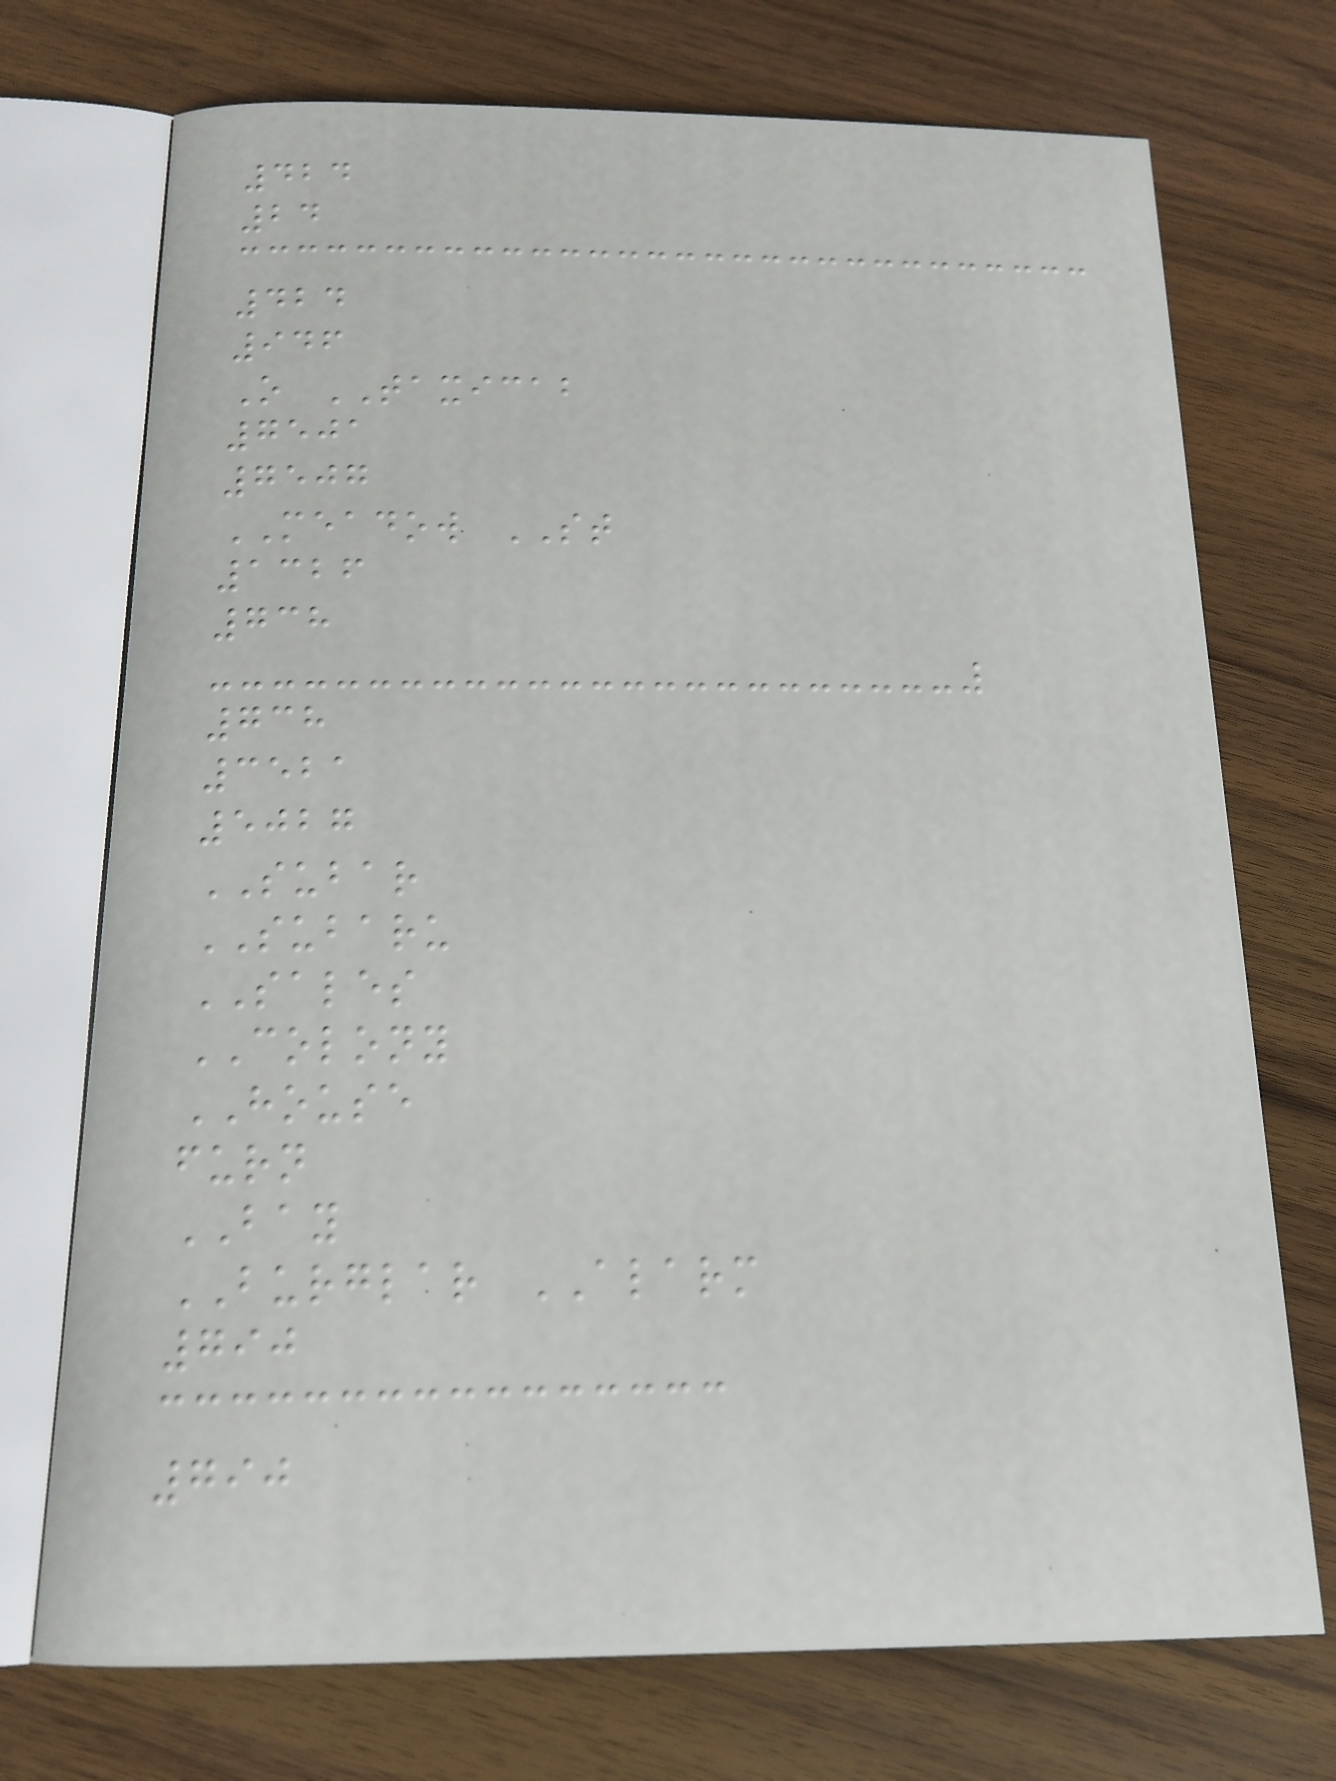424
24
424
946
O TAXICAB
7501
7507
MEADOW ST
1326
738
738
3521
5027
SUBAR
SUBARU
SALES
COLONY
HOUSE
furn
BAY
BURGLAR ALARM
790
790
